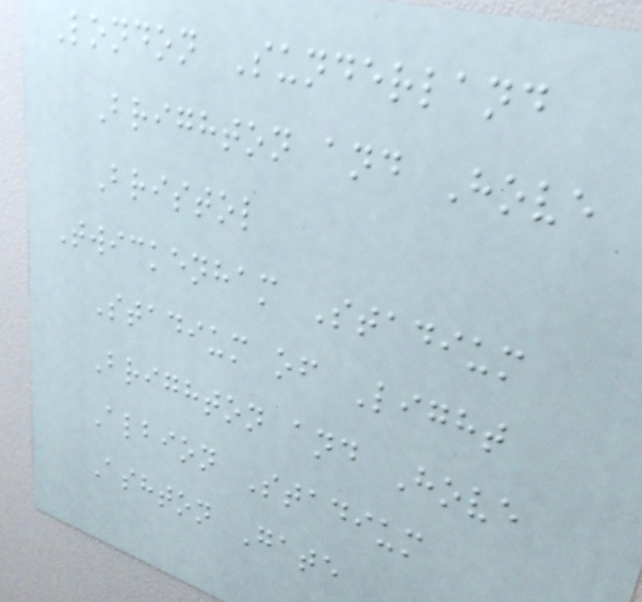London Sunderland
Brighton and Hove
Bristol
Twickenham Stadium
Stadium of Light
Brighton and Hove
Albion Stadium
Ashton Gate
